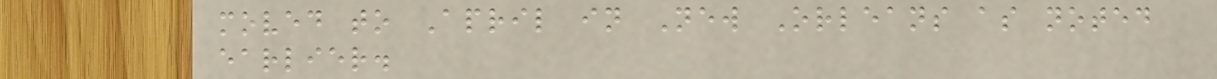moved to April in New Orleans as noted
earlier.
